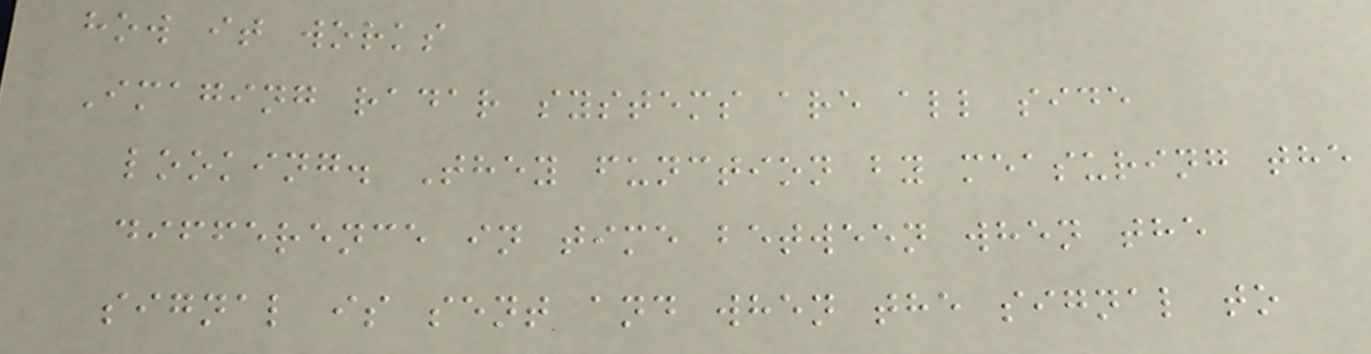how it works
Imaging radar systems are all side
looking. They function by measuring the
difference in time between when the
signal is sent and when the signal to
